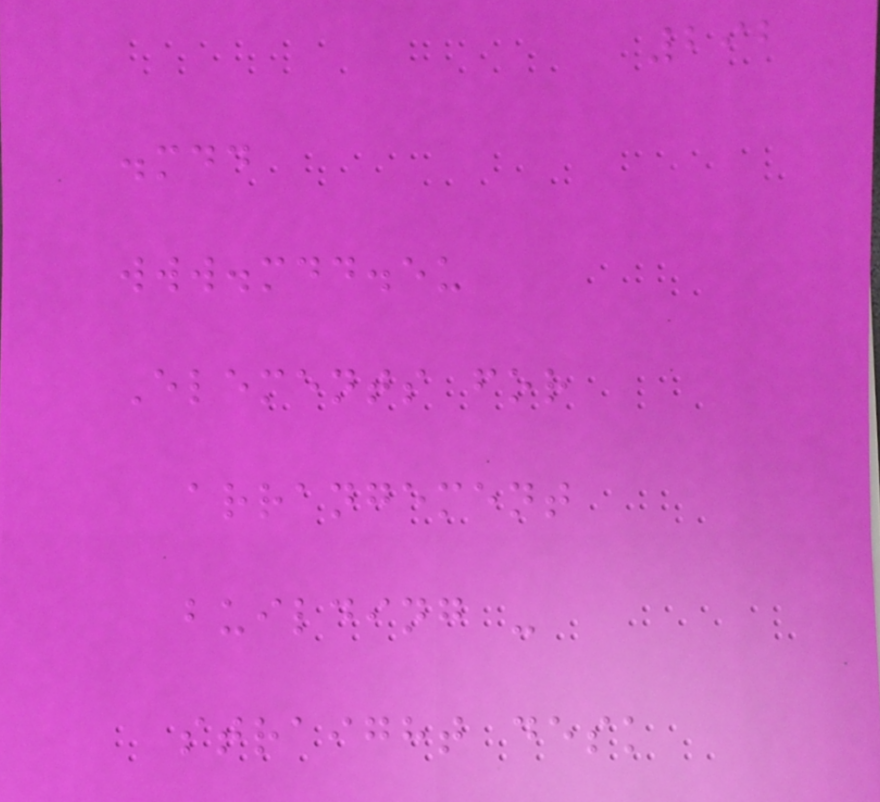292
.mdd
www.mdd.eu
Elements for
arrangement
building -
straight desk
